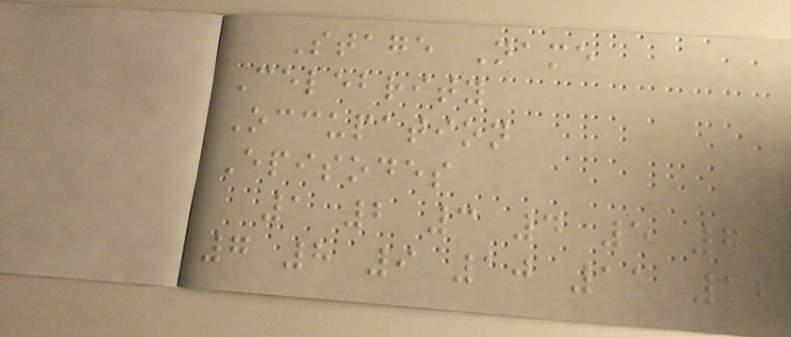Stage Name
Celebrity
Occupation
Episodes
1 2 3 4 5 6
7 8 9 10 11 12
